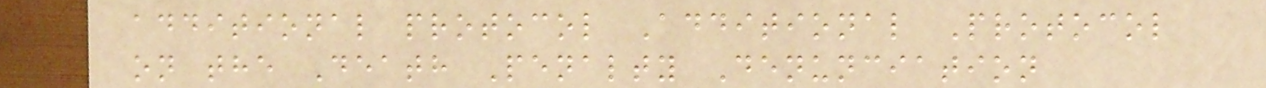additional protocol Additional Protocol
on the Death Penalty Denunciation
